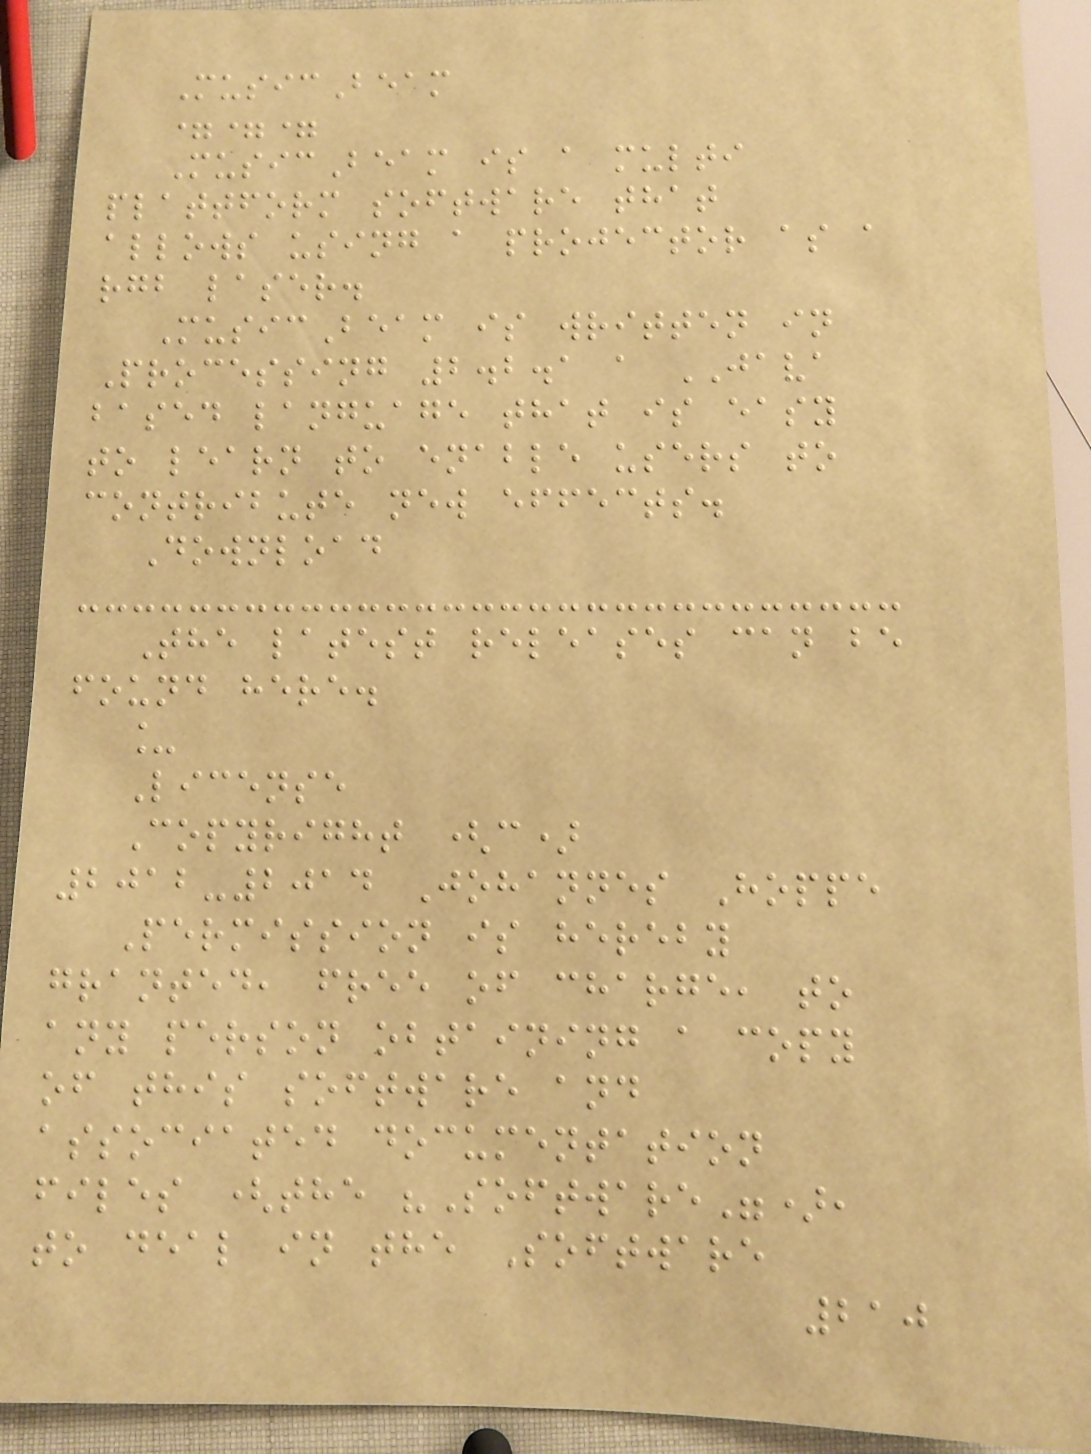MusicBeam
===
MusicBeam is a multi
plattform software that
allows using a projector as a
rgb laser.
MusicBeam is written in
Processing 2.2.1 a JAVA
based language that is easy
to learn to enable users to
contribute new effects.
Download
The latest releases can be
found here.
_
License
Copyright (c)
2012-2014 Johannes Hoppe
Permission is hereby
granted, free of charge, to
any person obtaining a copy
of this software and
associated documentation
files (the "Software"),
to deal in the Software
210
